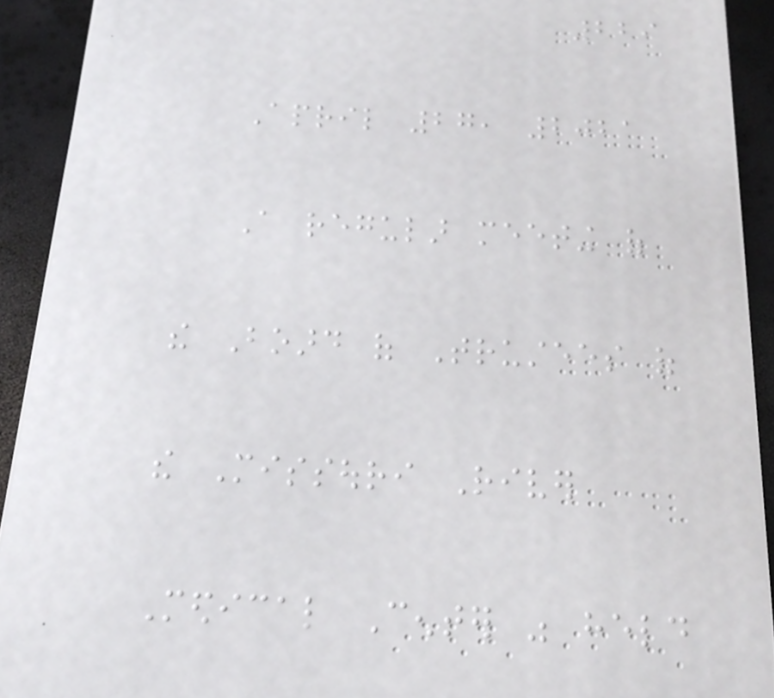229
April 27, 2021
A regular meeting of
the Board of Trustees of
the Missouri River
Medical Center was held
